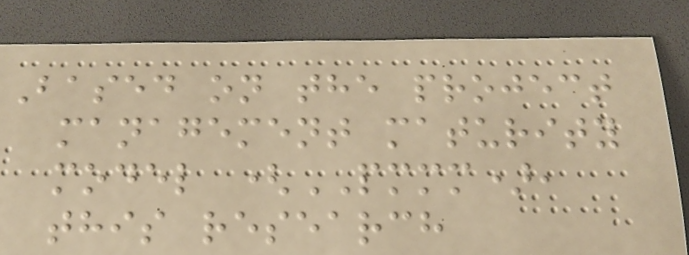Based on the project
management maturity
model (PMMM),
this research
